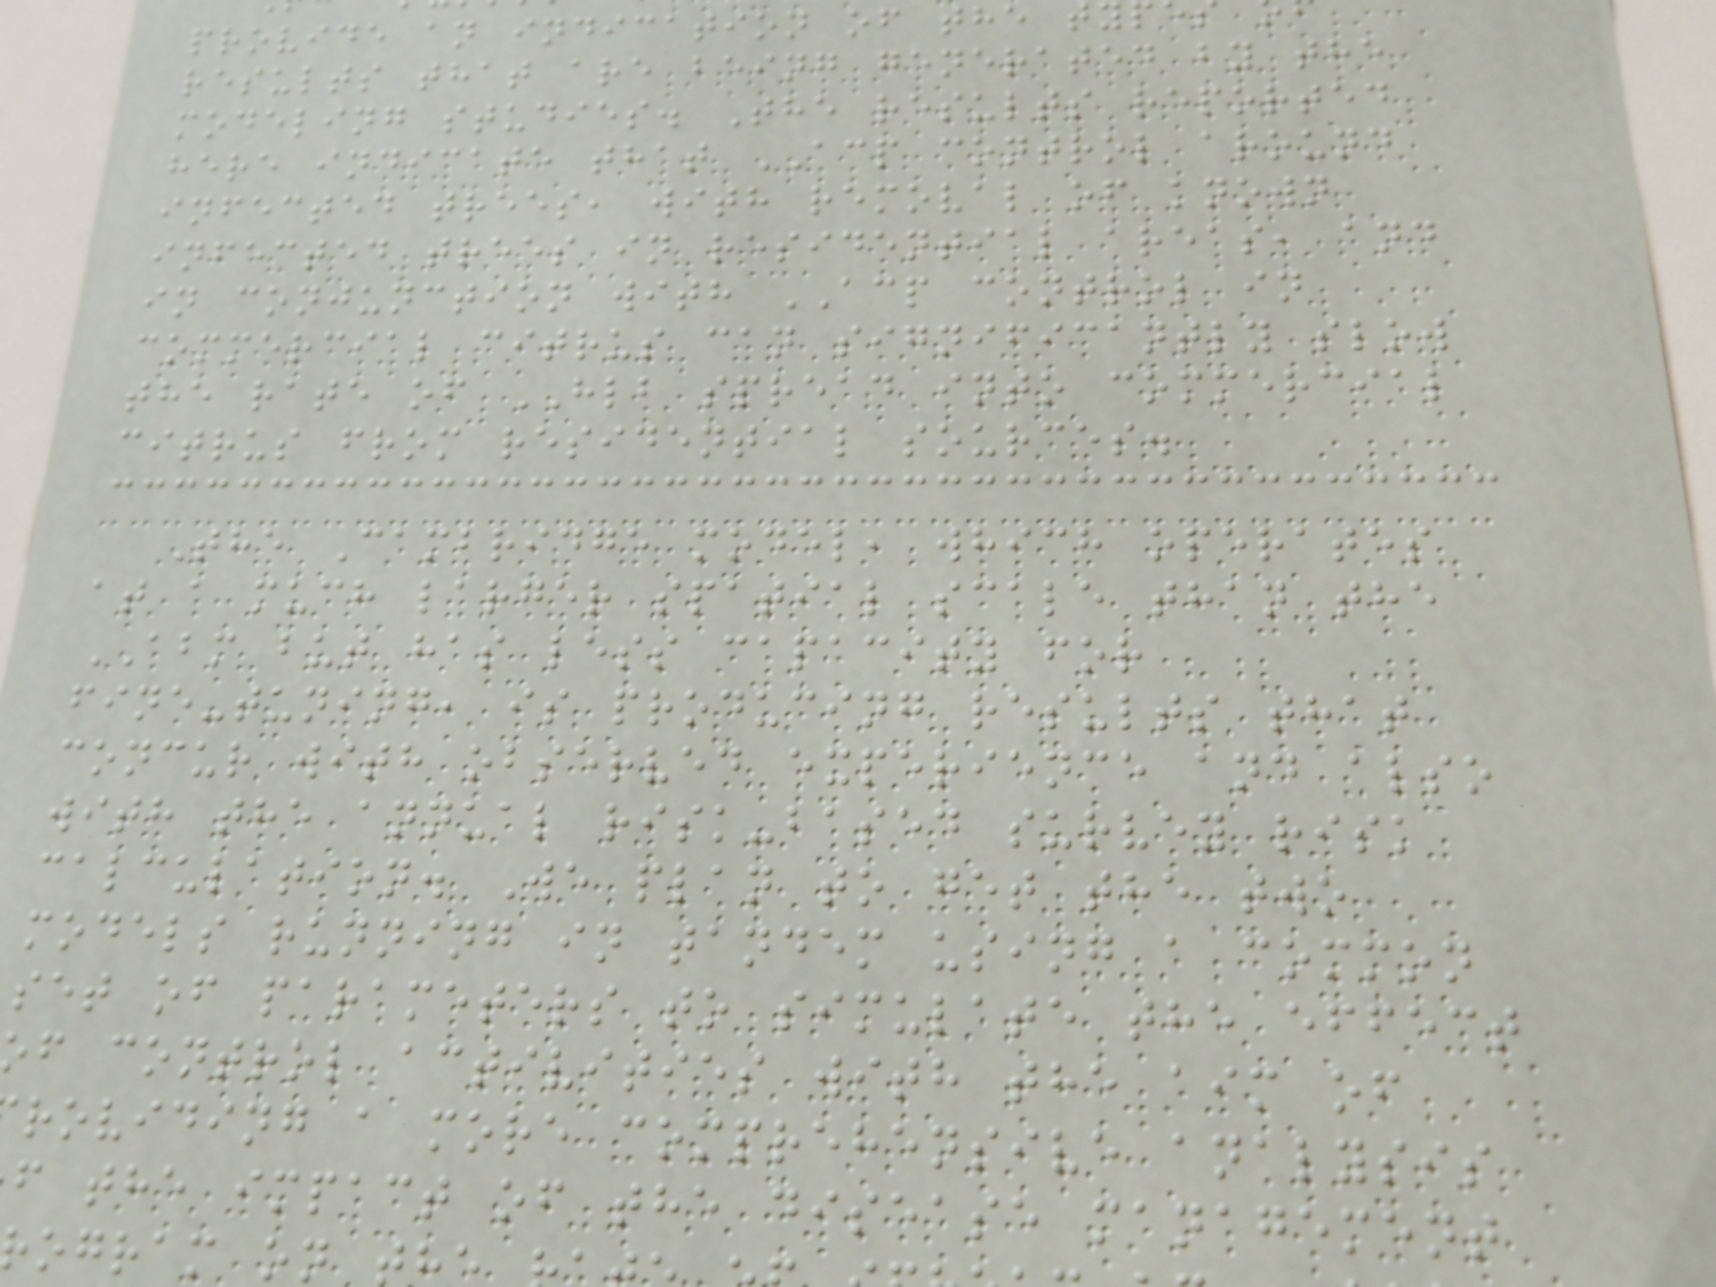provide an indication of the ty
results that are being generated by the
modeling studies. The results reported
here indicate that ACP control around
infected trees, with removal of known
infected trees in residential areas, and
in conjunction with ACP control in
commercial citrus can significantly slow
the rate of HLB spread into commercial
citrus from residential sources.
The Cambridge model, which operates
at a much larger spatial scale than the
ABM but has less capacity for
fine-tuning, is producing results that
concur with observed experience and also
with the annual risk-based survey risk
calculation. We plan to get the two
models running in tandem using a common
set of parameters to simulate the effect
f control activities with the aim of
roviding a more comprehensive analysis
f the impact of the disease management
ogram on t
